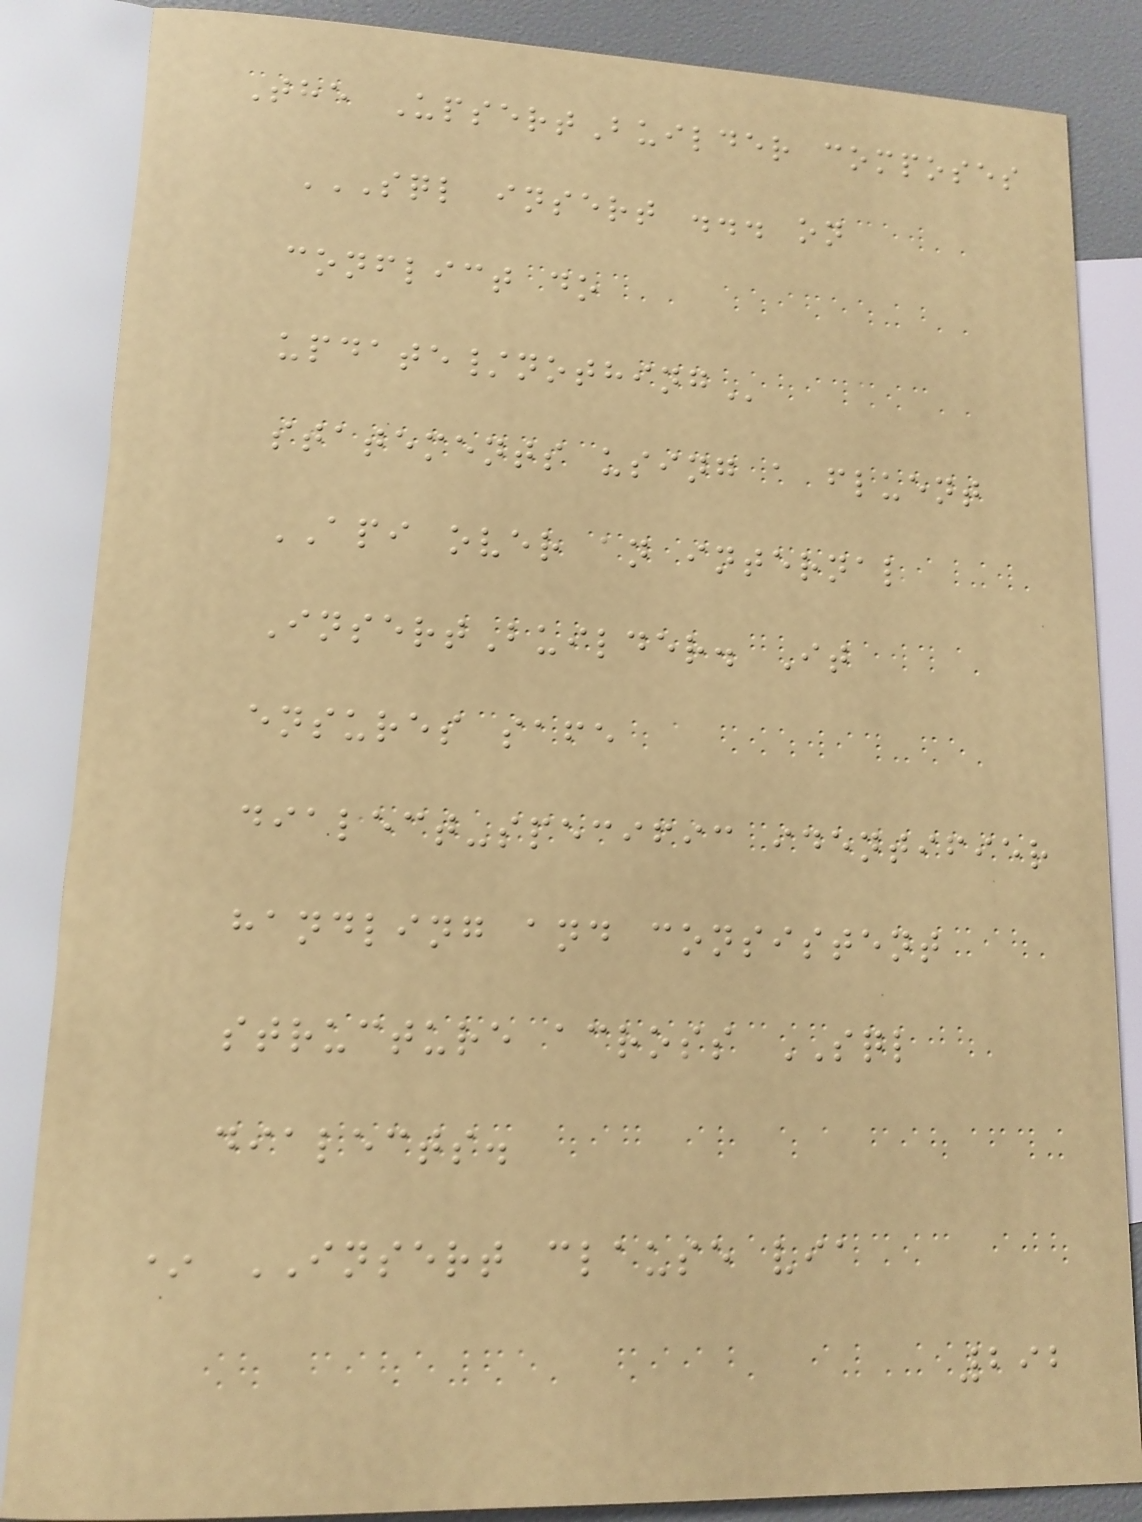The UpsertBuilder composes
SQL INSERT ... ON
CONFLICT DO
UPDATE/NOTHING
statements using a fluent
API over an internal
InsertBuilder. It
ensures safe
dialect-specific identifier
handling and consistent
structure across SQL
dialects.
* INSERT clause via
292
